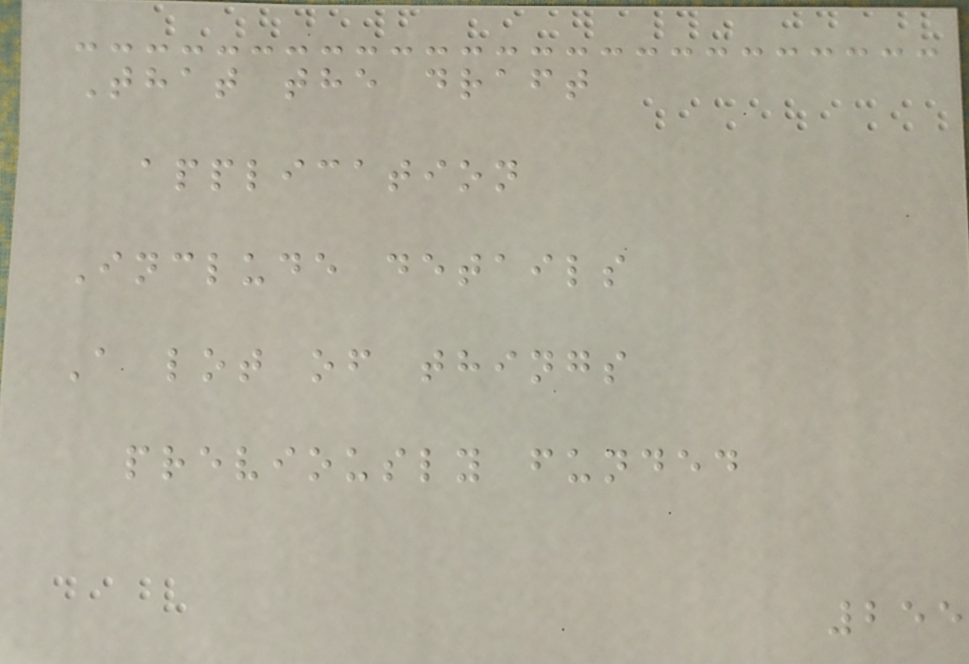That the draft
application
Include details
A lot of things
previously funded
255
